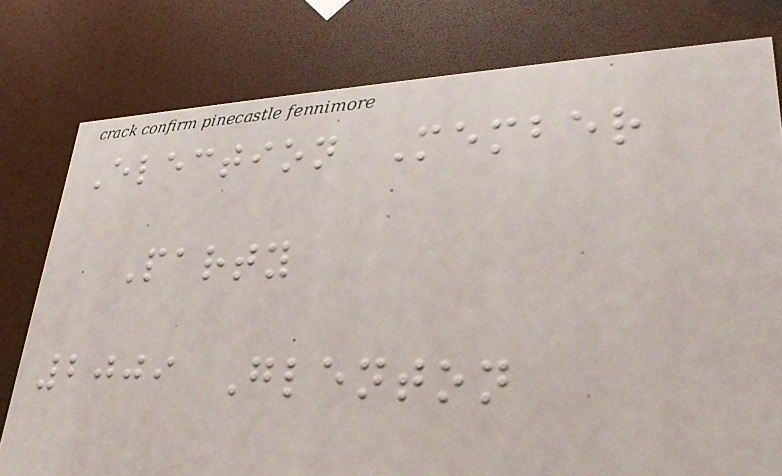Election Member
Party
2009 Glenton
